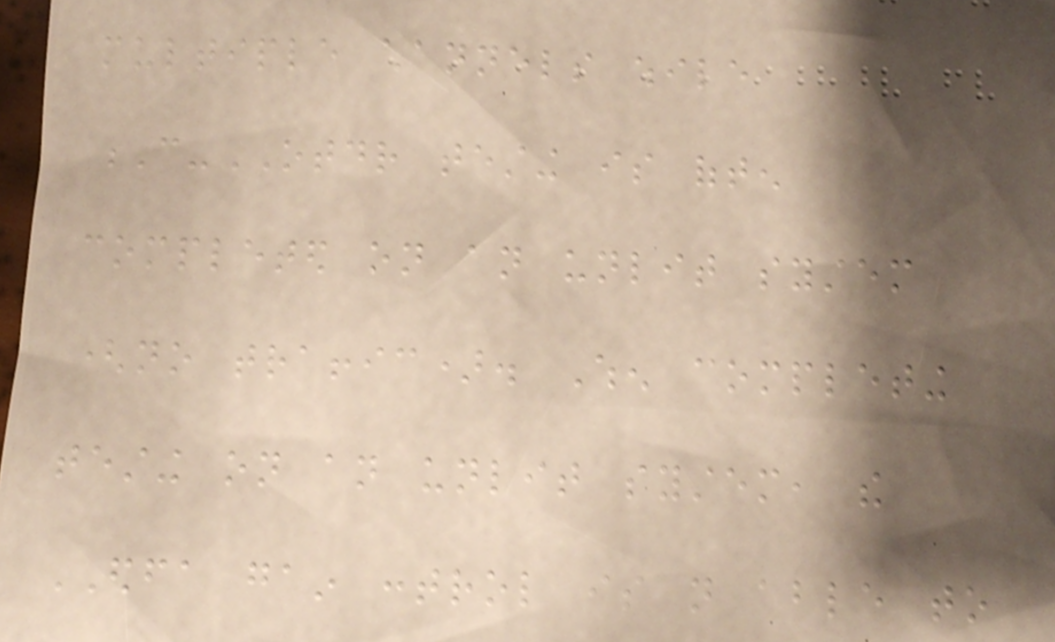multiple channels while
C-OTDR testing is often
completed on an unlit system
(no traffic). When completing
testing on an unlit system, the
EDFA gain control is not able to
